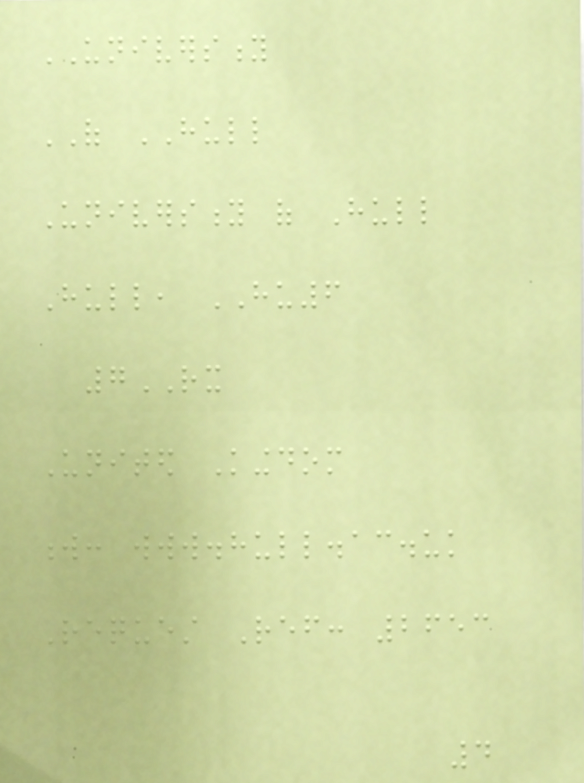UNIVERSITY
OF HULL
University of Hull
Hull, HU6
7RX
United Kingdom
w: www.hull.ac.uk
Request Ref: 2653
4
